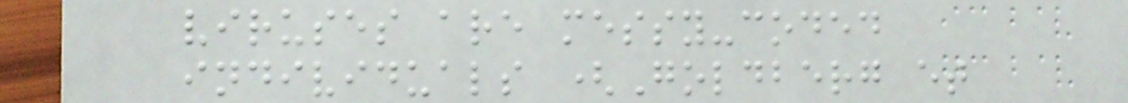viruses are messy-coded
individuals (Goldberg et
